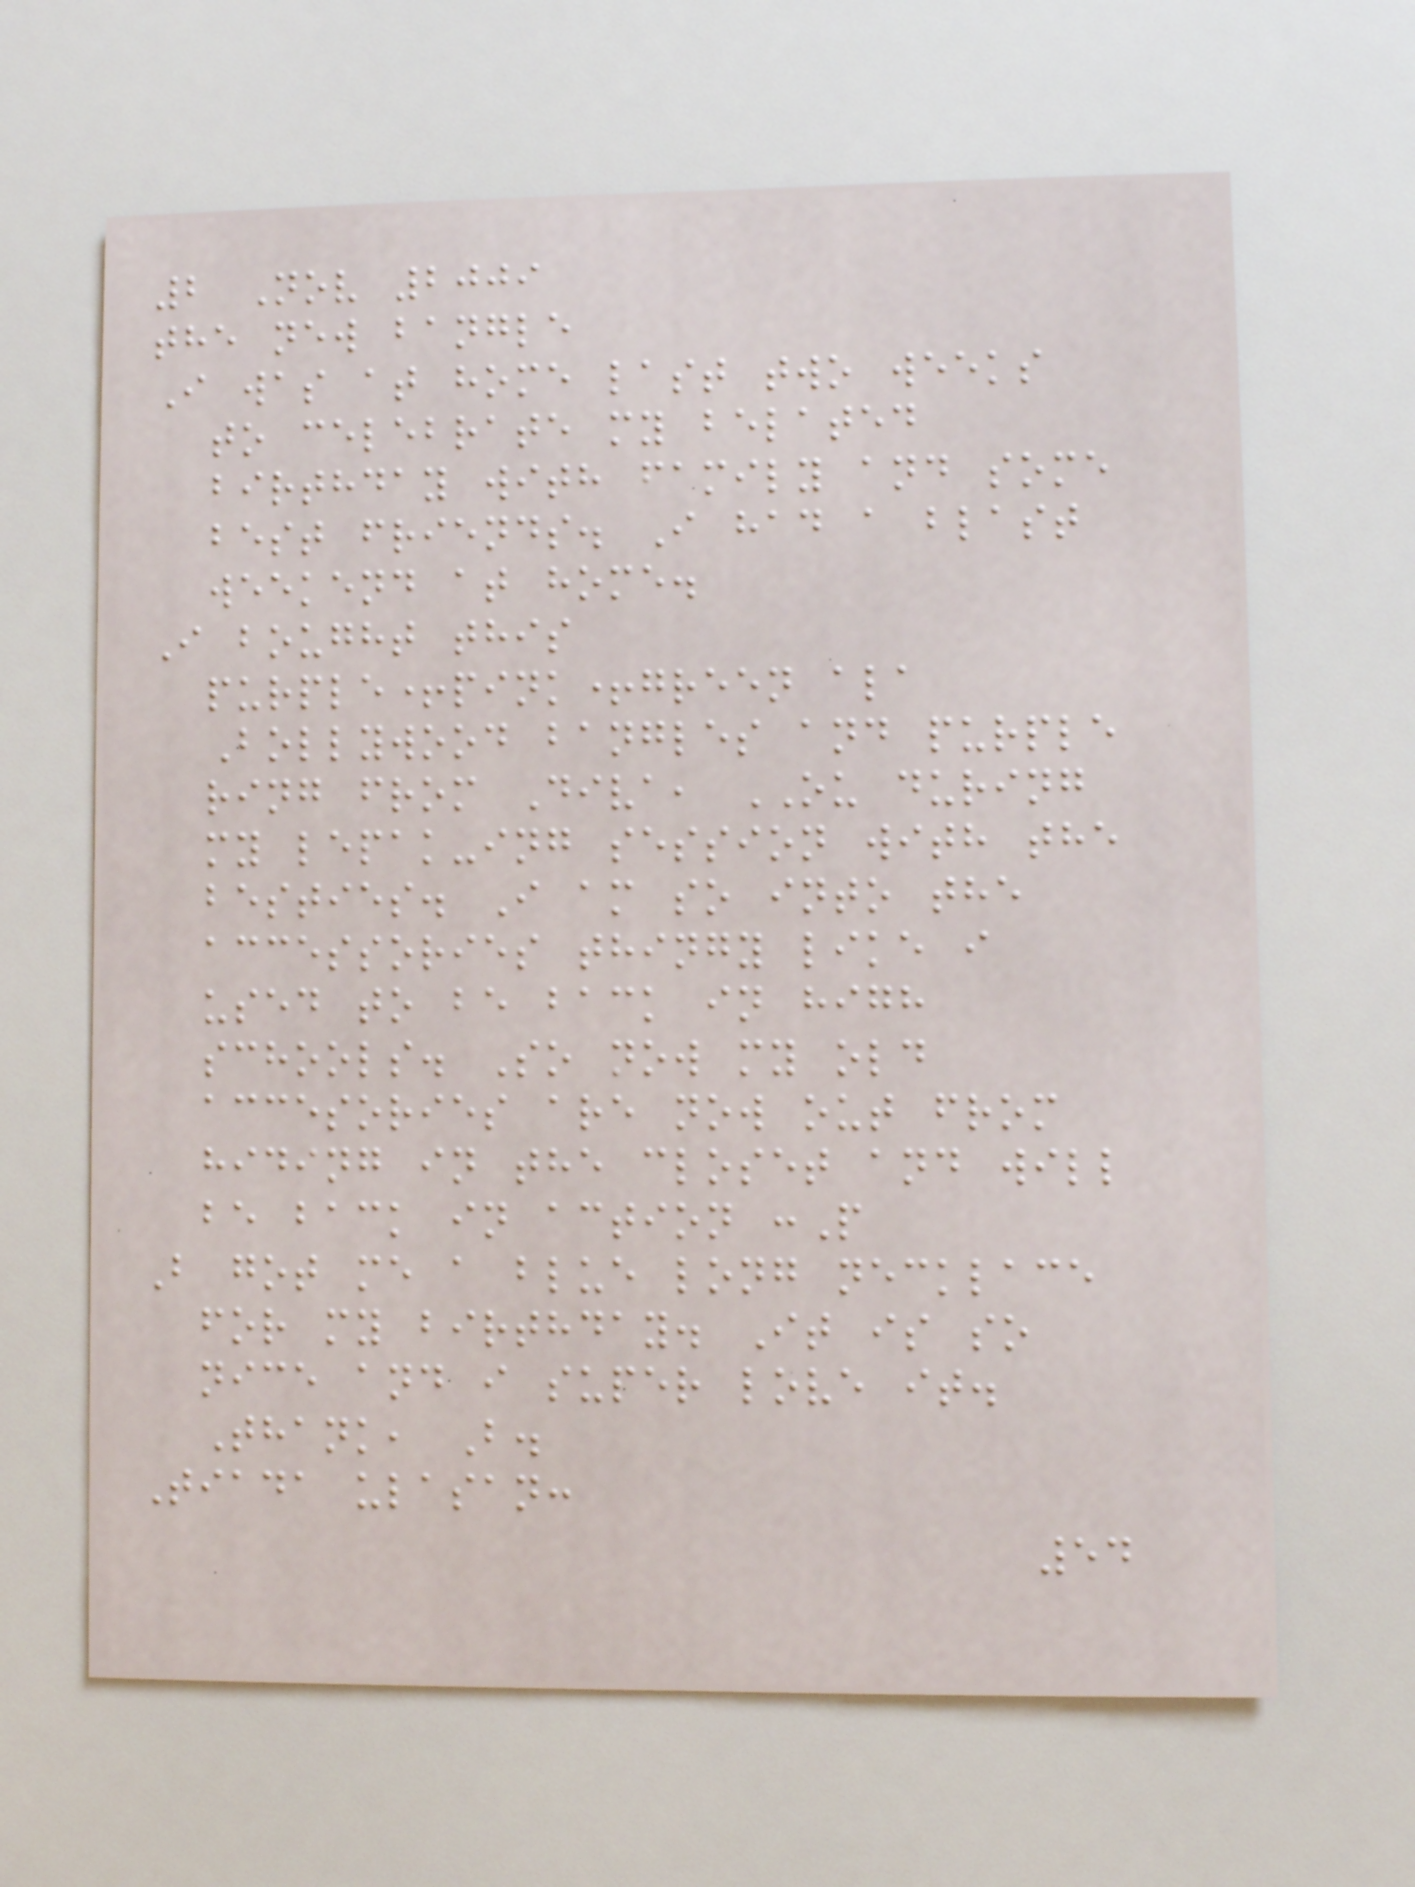2 Nov 2009
the new bangle
I was at home last two weeks
to celebrate my belated
birthday with family and some
best friends. I had a blast
weekend at home.
I bought this
purple+pink+green ala
Bollywood bangles and purple
ring from Diva, OU during
my lepak-ing session with the
besties. I am so into the
accessories thingy like i
used to be back in high
schools. So now my old
accesories are now out from
hiding in the closet and will
be back in action :P
B got me a blue long necklace
for my birthday. It is so
nice and i super love it.
Thank, B.
Tiada ulasan:
54
